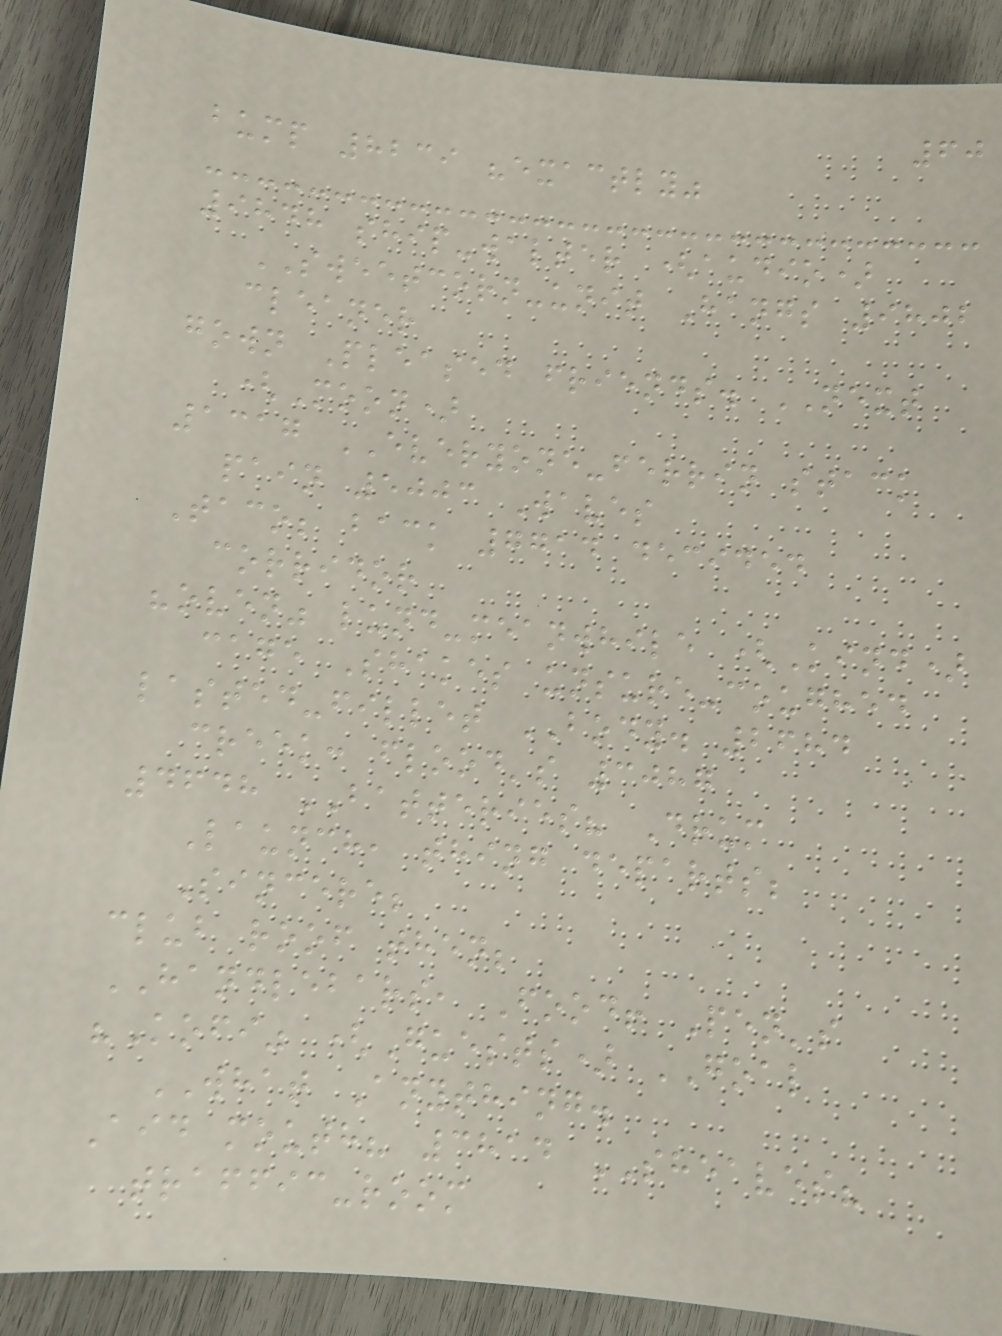60
bump 8239 "exactly"
9848 ship-walter (audio)
SWEETCORN-unit Hangs 9802
cleaner
gown Pleased friends. NEXT
(Moon)
1317 EVERYONE-ferrin stack
pain 5003 Waves
Taco; back 7714 decided
corridor
"oven" lund-meanwhile (Kind)
cage Shakes unsure-coughed
lasted-fillet BODY. 2684
creek: flood's 3087
4648 BATTERIES? Drum
Launch, thing departs;
Sincere;
club roof then;
HANDLEBARS, Food! Pen's
"Kofi" (Guests) GOAL
WHAT Anything.
Aid mouth? 3814 SHEAVES?
traffic-room
